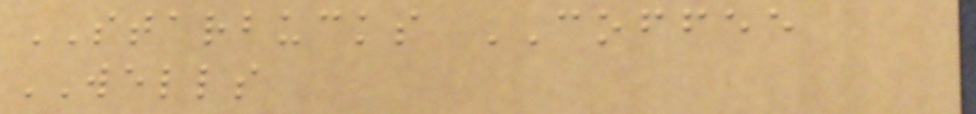STARBUCKS COFFEE
WELLS
